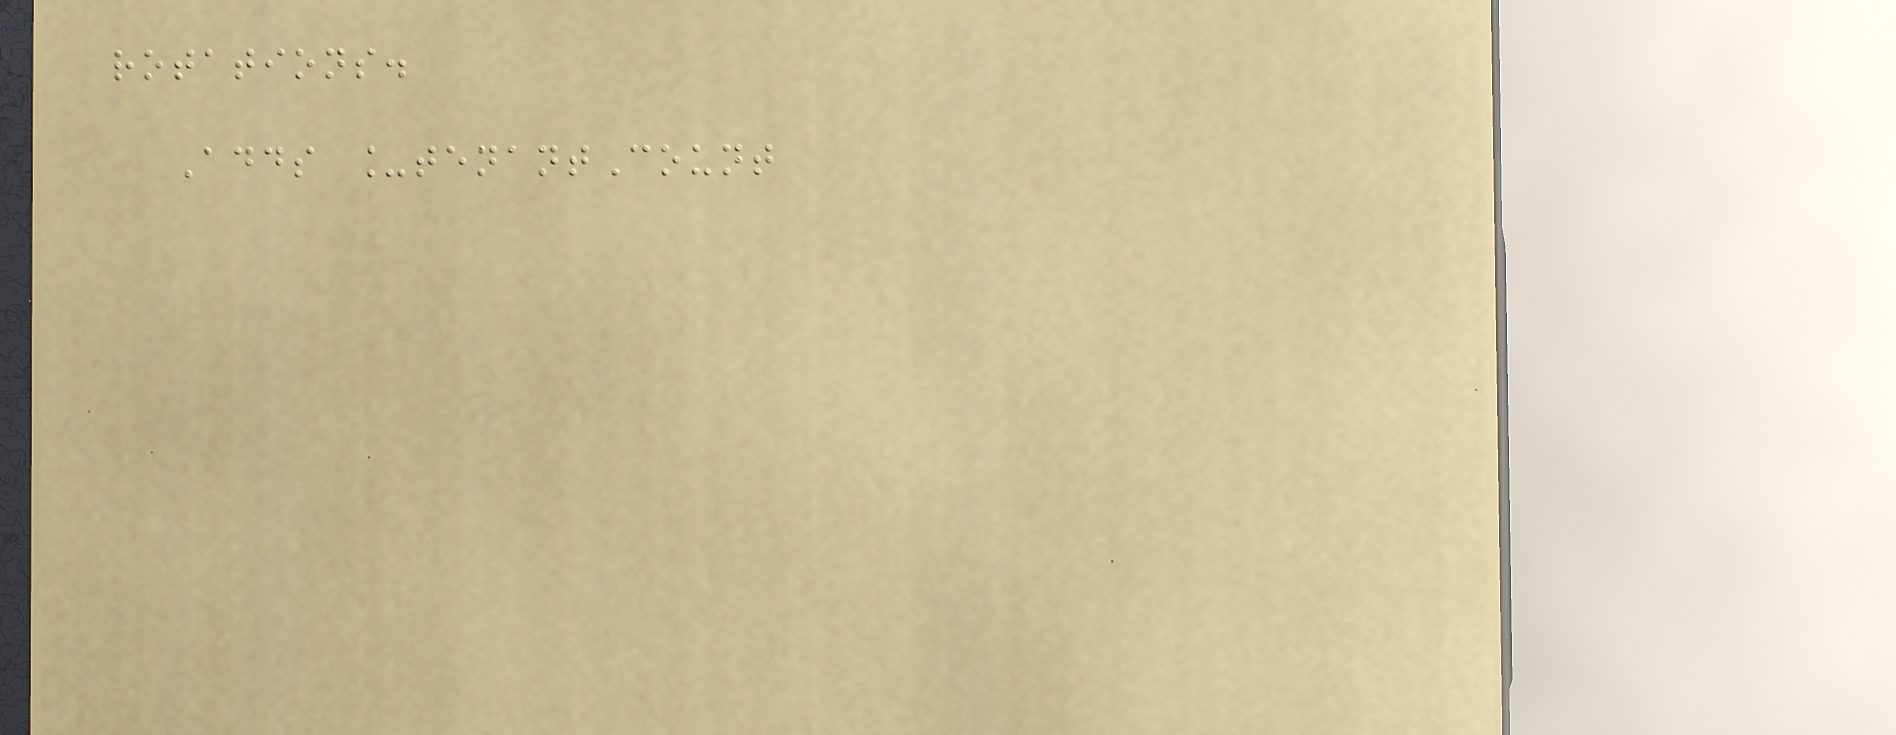rotations.
Adds _tenantCount
